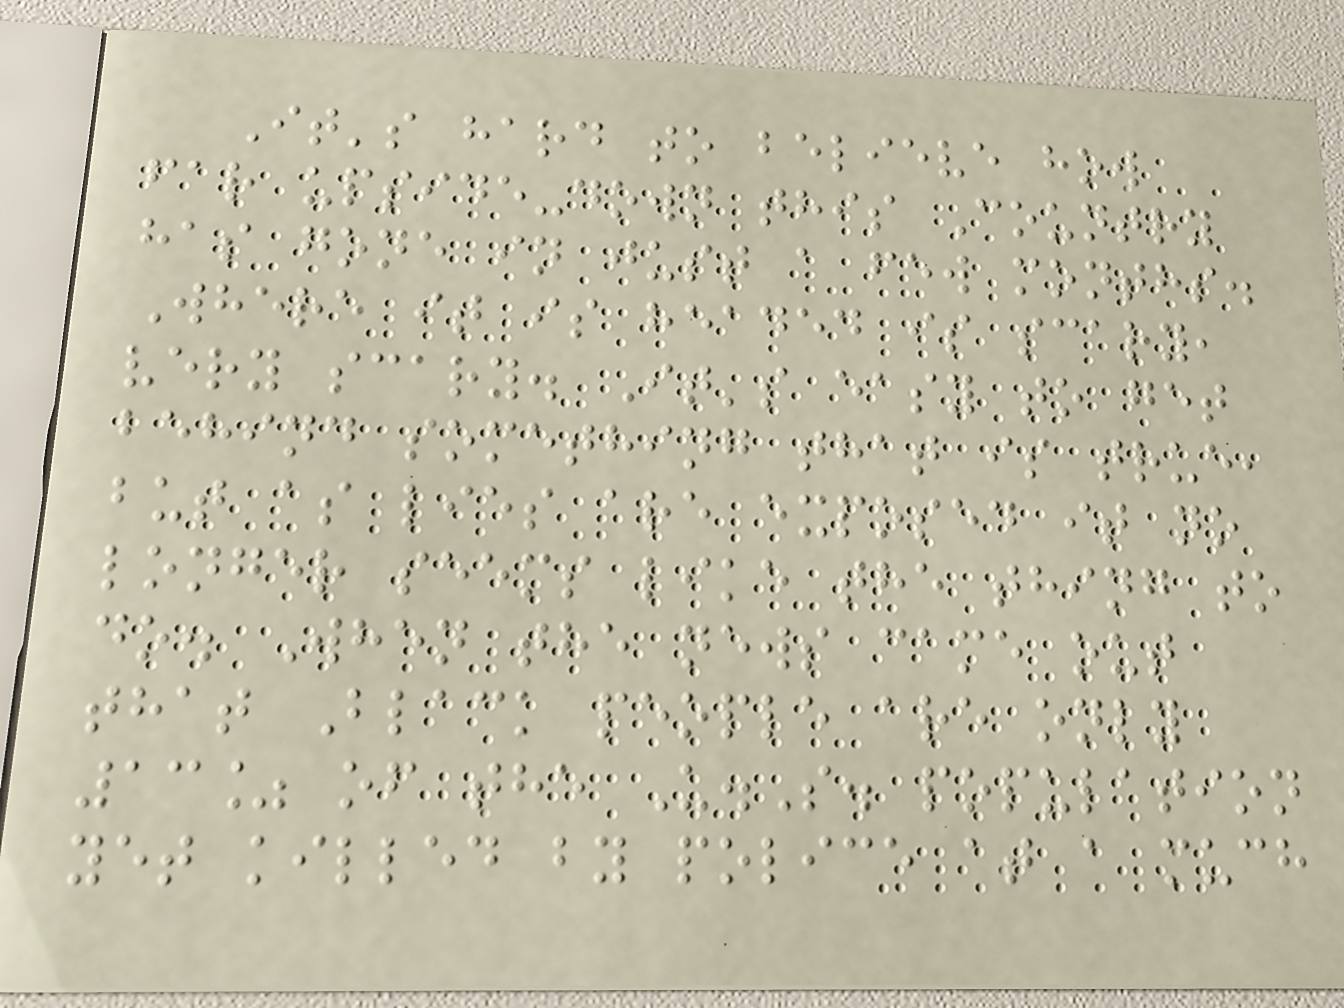It's hard to believe how
far upside-down this Country
has gone in just a few months.
Where it is headed is scary,
very scary. It's easy to get
behind something that is true,
but as lies are exposed it no
longer seems like the thing to
do. When the news came out
that Black people are only
13% of the U.S. population
yet killed by police at a much
